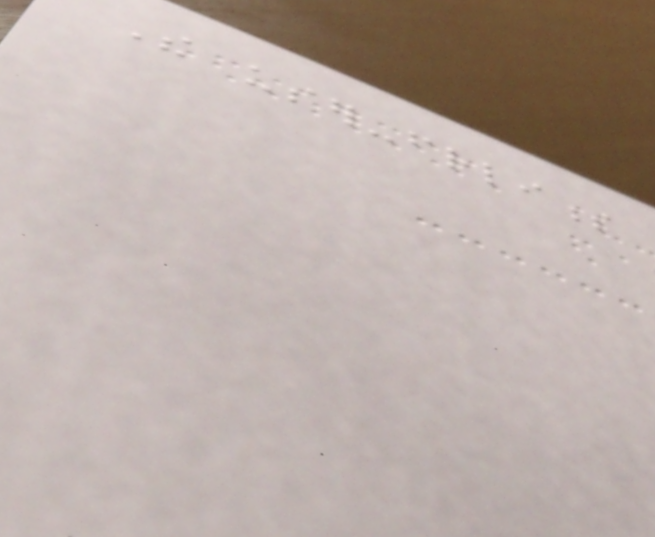The user-friendliness
